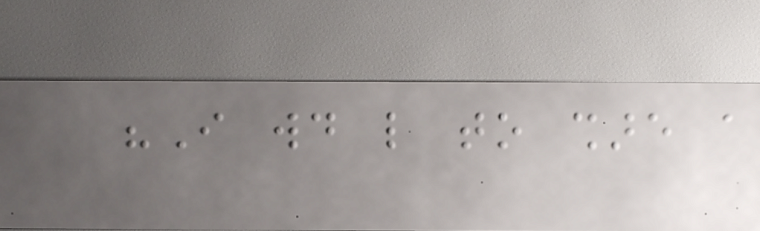"I would like to share a
